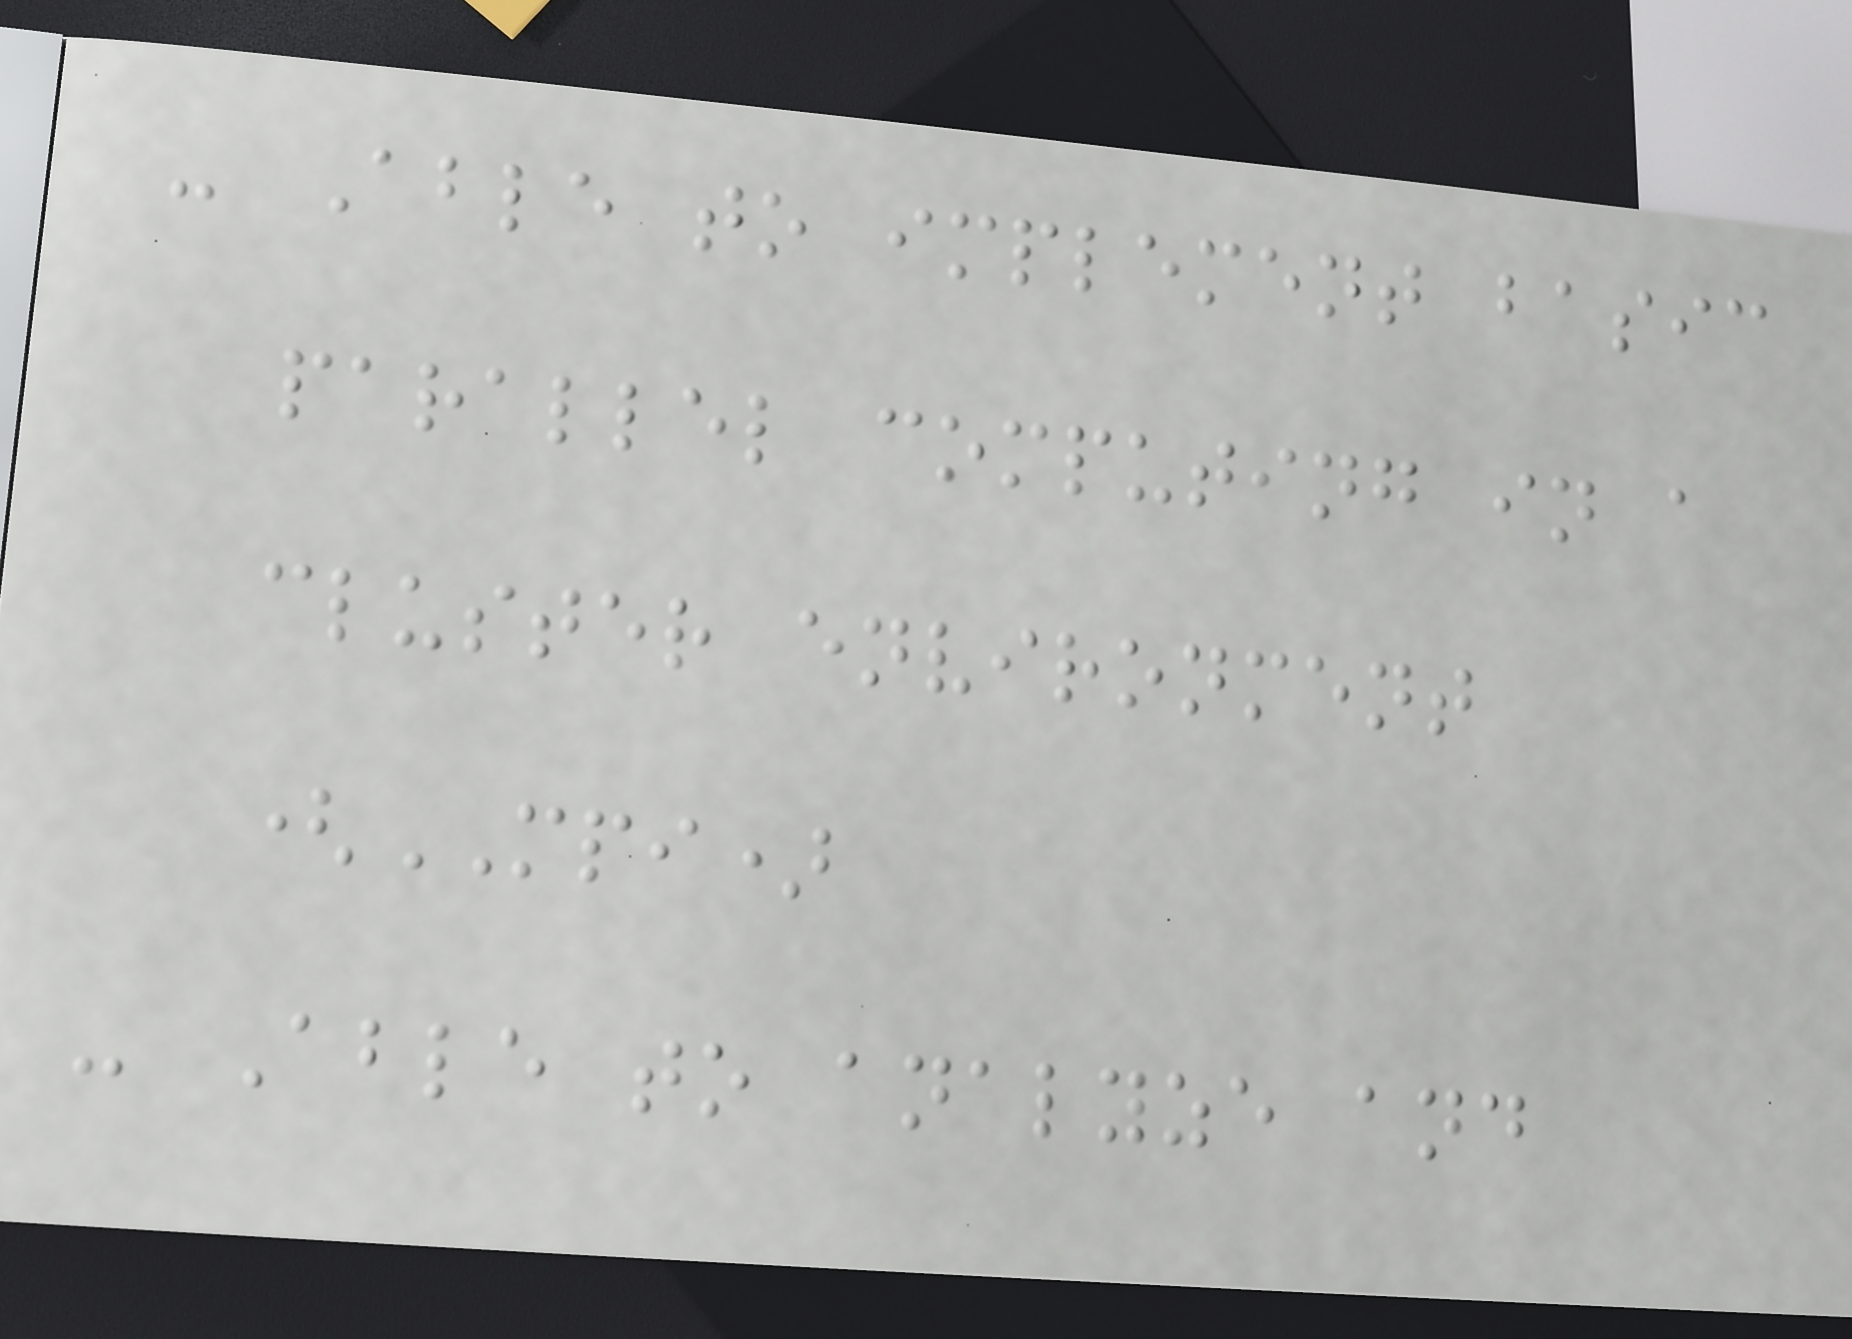- Able to implement basic
parallel computing in a
cluster environment
(MPI)
- Able to analyze and
